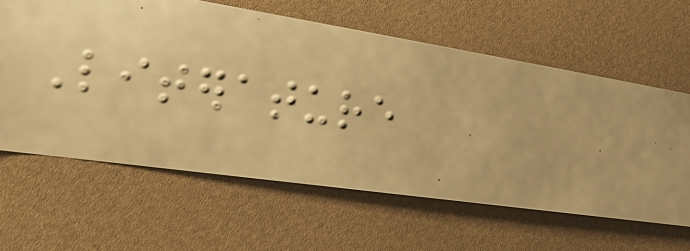Literature
